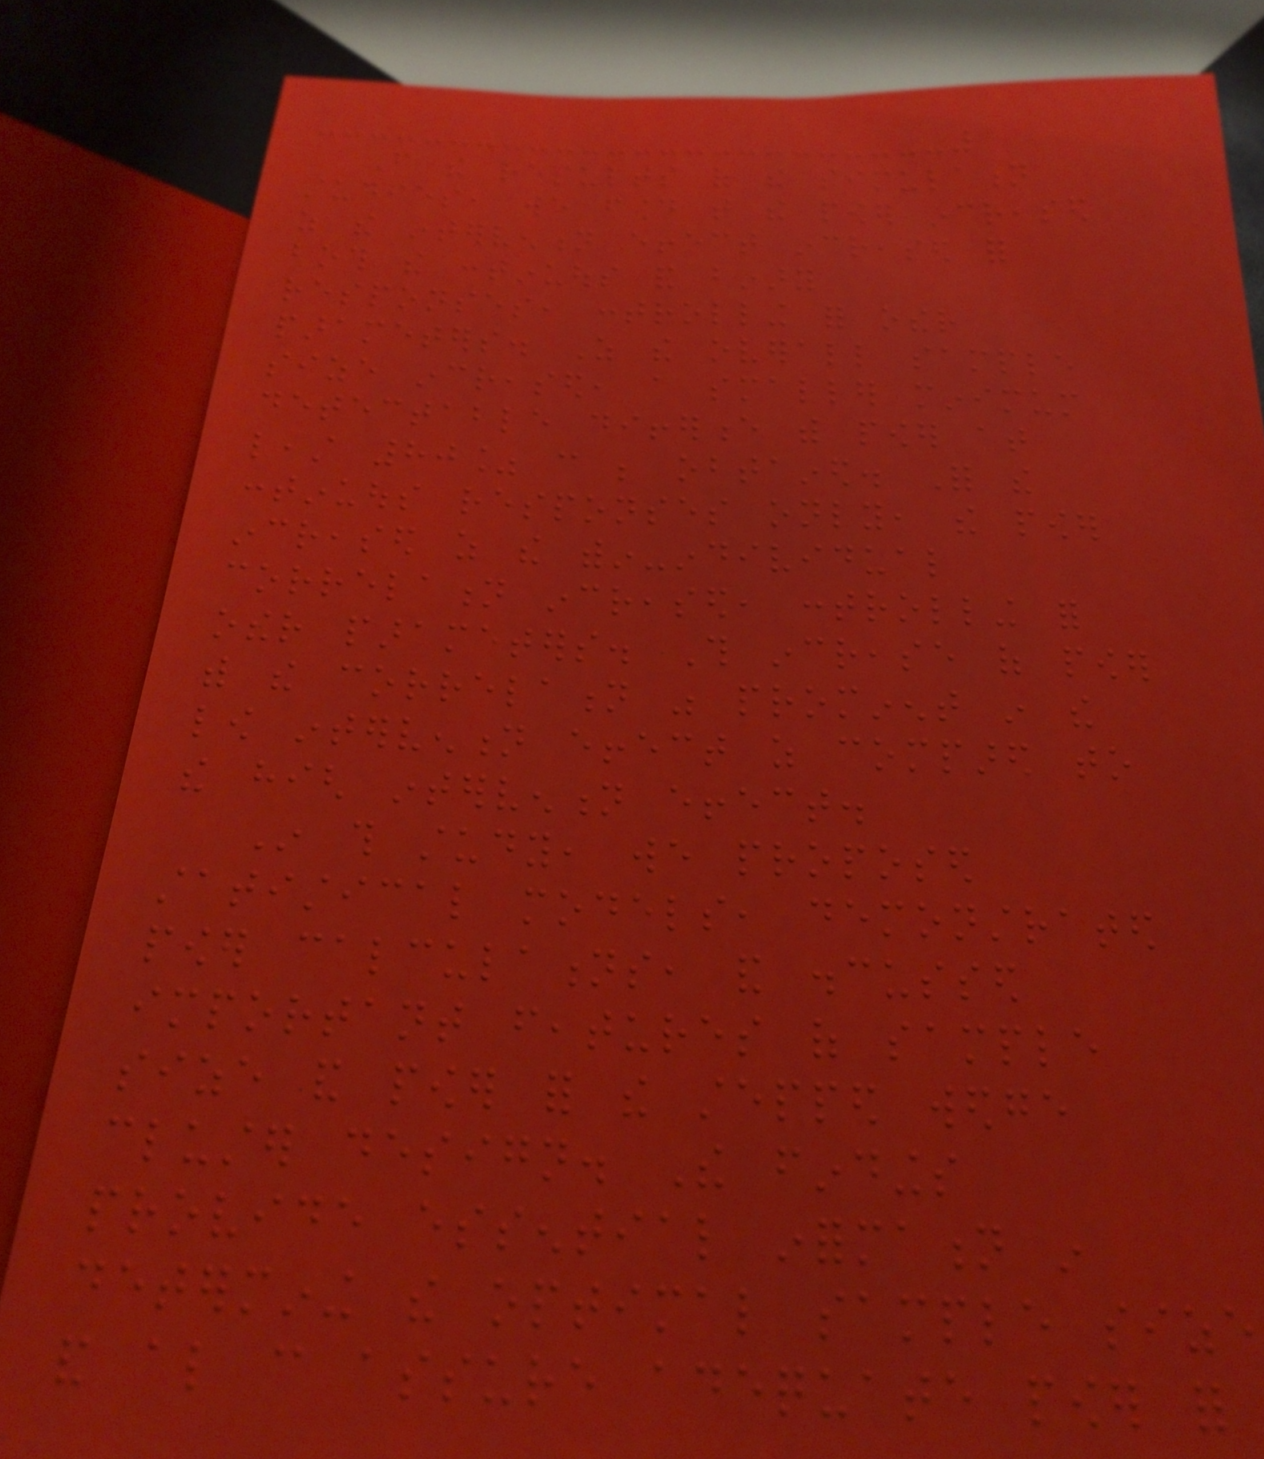From the results of the simulation
studies, we found that the power increased
as the intervention effect increased for
both the continuous and binary
responses, controlling for other
parameters. As the overall sample
size increased, a smaller minimum
detectable difference with power at
least 80% can be obtained. For the
continuous responses only, the power
increased as the within-individual
correlation increased, controlling for
other parameters. This increase of power
with the correlation was prominent in the
low intervention effect as compared to
the high intervention effect.
In this study, we proposed
statistical models, demonstrated
power calculations, and discussed
important features of sample
size and power for the stepped wedge
cluster design. The findings
provide essential information in
determining the optimal sample size
and also can assure adequate power for
